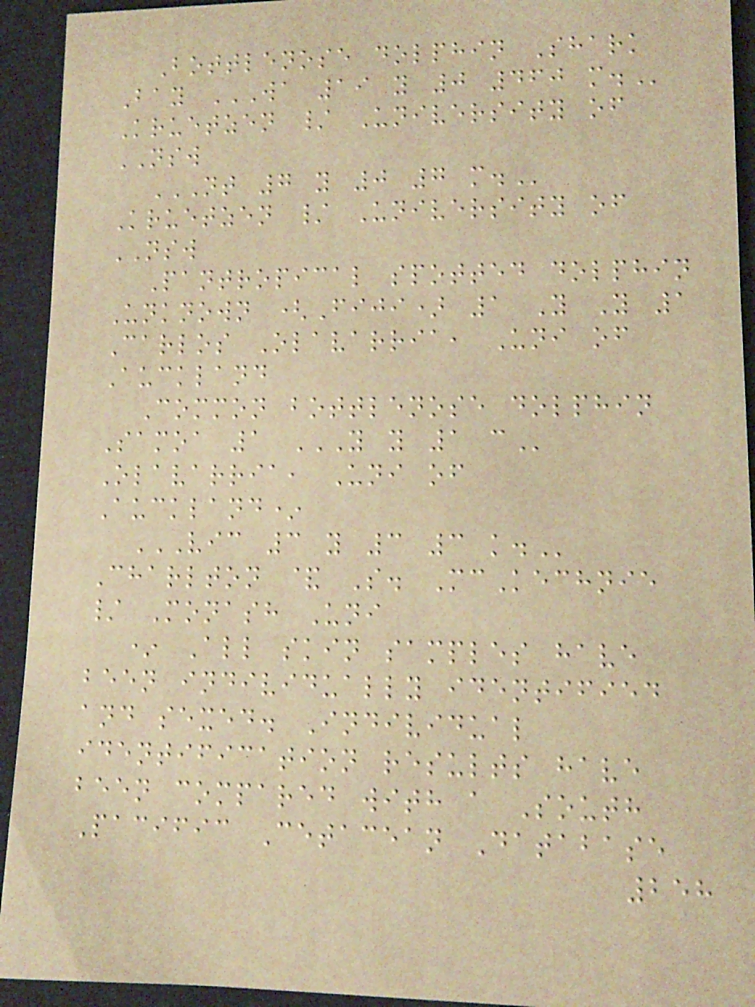Bottlenose dolphin Shark
Bay WA 19 Y 0 460 M.
Kruetzen / University of
NSW
NT 7 Y 0 7 M.
Kruetzen / University of
NSW
Pantropical spotted dolphin
Unknown (Fiji) 1 Y Y 1
Carlos Olavarria, Uni of
Auckland
Common bottlenose dolphin
Samoa 1 Y Y 1 C
Olavarria, Uni of
Auckland*
VIC 3 Y 3 3 K.
Charlton & S. McKechnie
/ Monash Uni
* All skin samples have
been individually identified
and sexed. Individual
identification results have
been compared with a South
Pacific Cetacean Database
258
